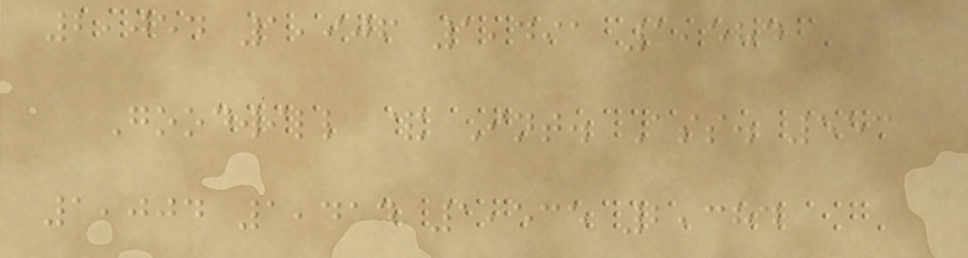2,054 1,906 1,491 1,584
Goodwill & Int. Ass. 553
1,004 1,414 1,535 2,384
